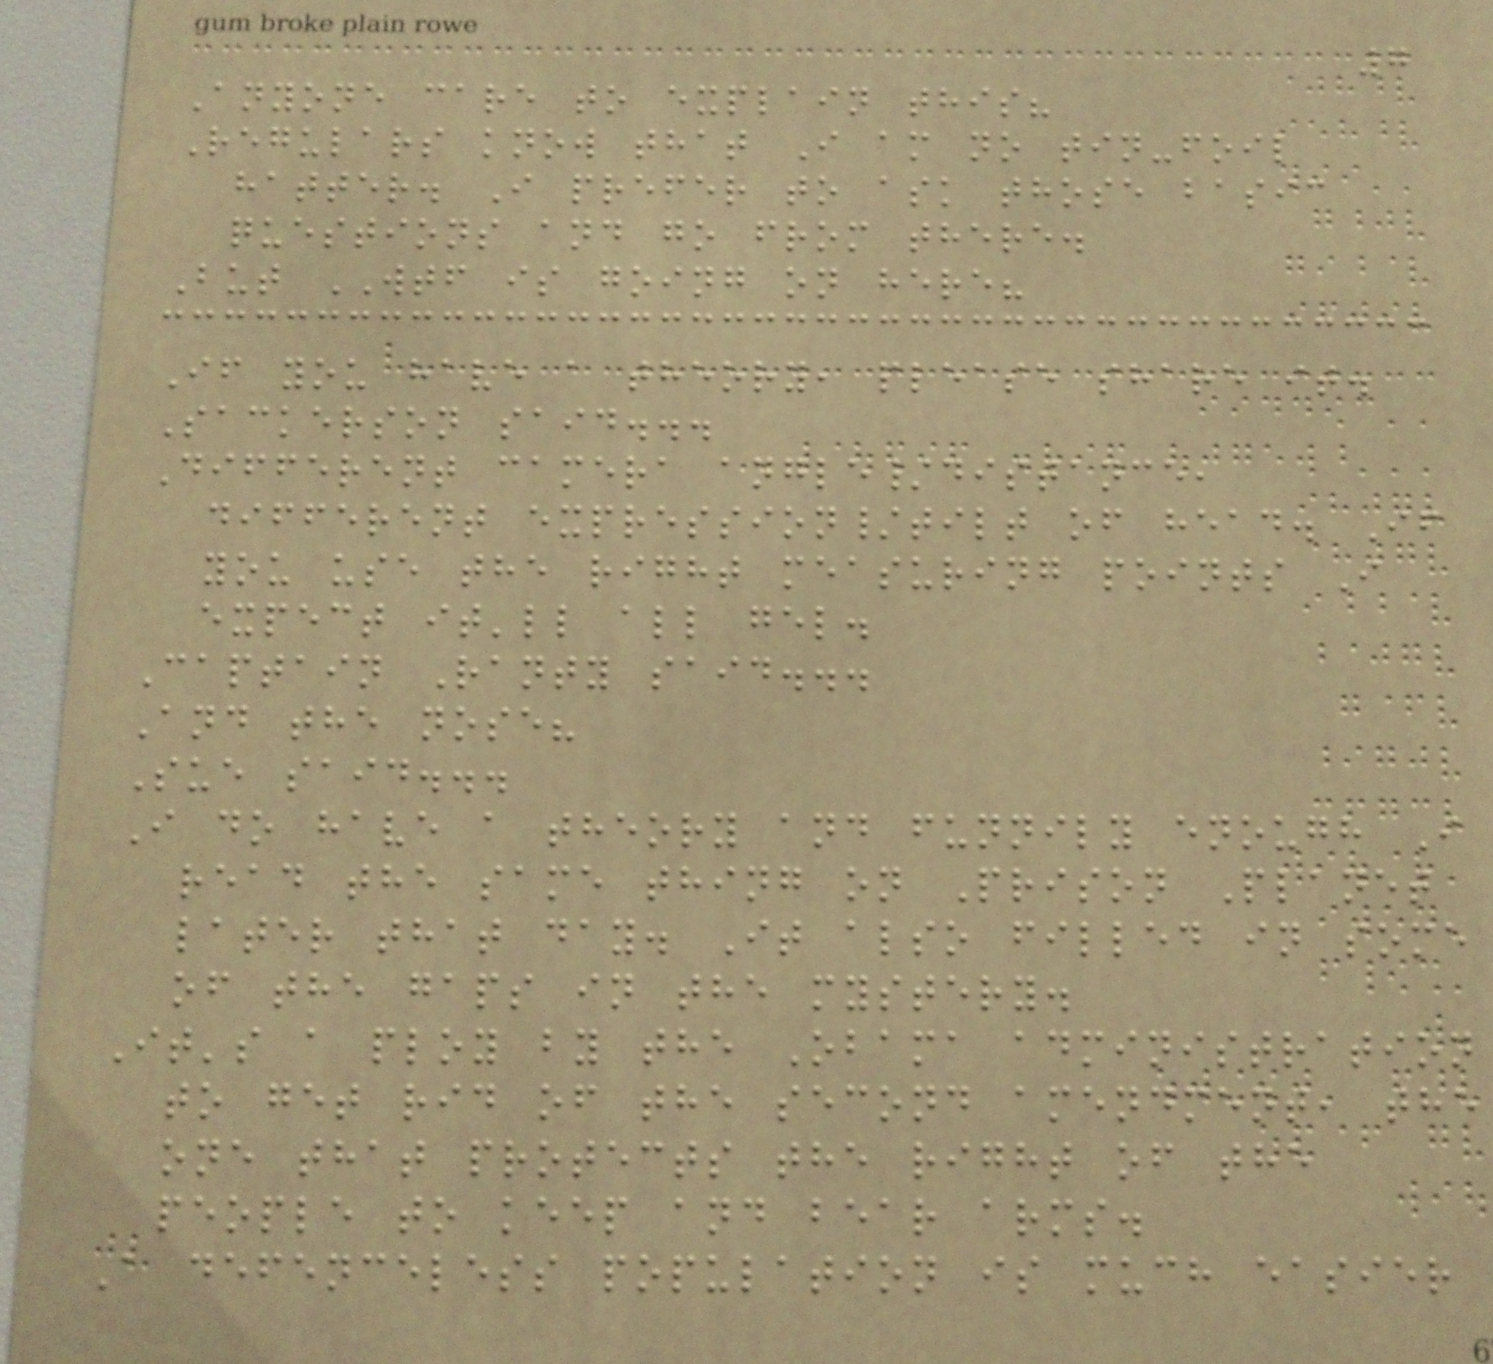7
Anyone care to explain this?
Regulars know that I am no tin-foil
hatter. I prefer to ask those basic
questions and go from there.
But WTF is going on here?
If you have a theory, please share it.
Sackerson said...
Different camera angle/distance,
different expression/tilt of head. If
you use the right measuring points I
expect it'll all gel.
Captain Ranty said...
And the nose?
Sue said...
I do have a theory and funnily enough I
read the same thing on Prison Planet
later that day. It also filled in some
of the gaps in the mystery.
It's a ploy by the Obama administration
to get rid of the second amendment, the
one that protects the right of the
people to keep and bear arms.
A defenceless population is much easier
